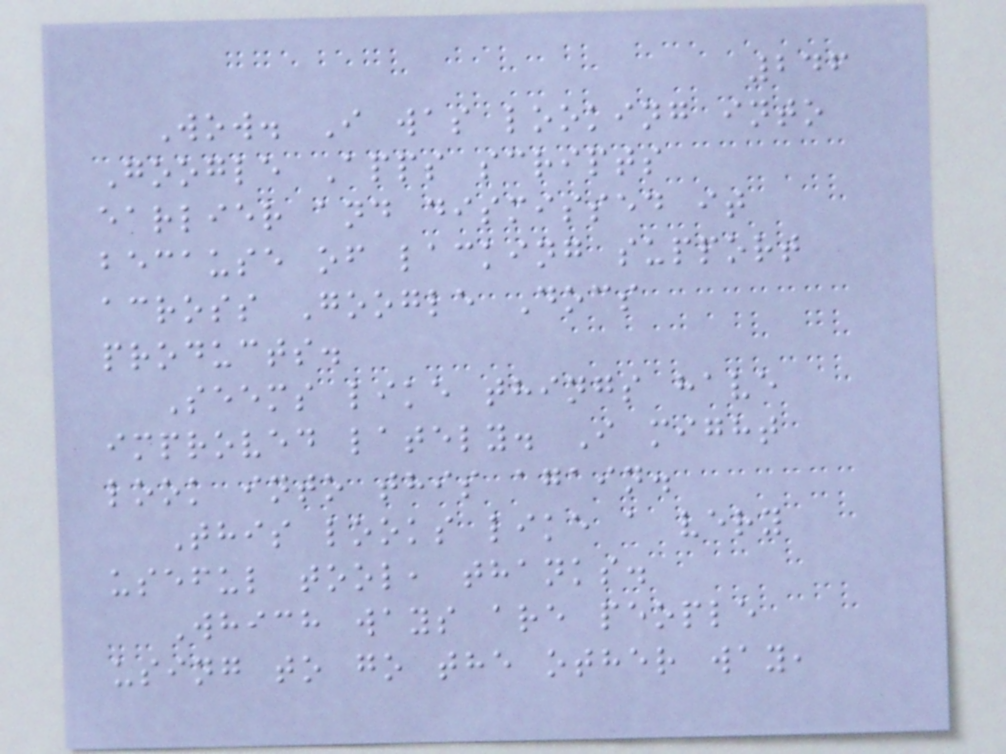246
Wow. I was looking into
Google Apps scripts
earlier and dismissed it
because of lacking support
across Google Docs
products.
Seems like things have
improved lately. I might
look into this again.
This looks like a very
useful tool, thanks.
Which ways are people
using to go the other way,
